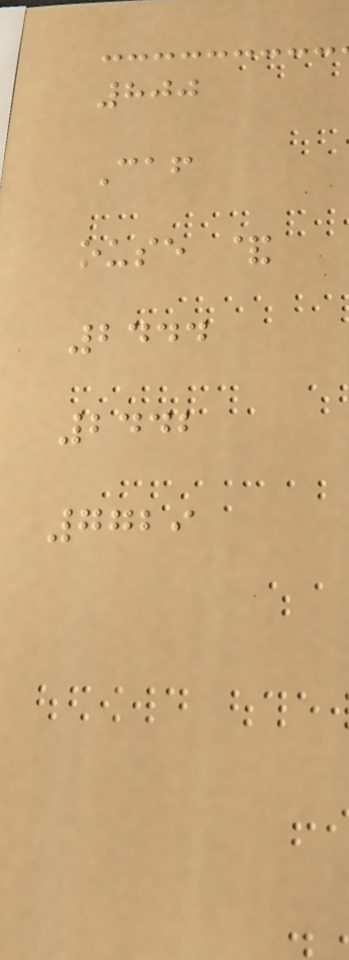800
Caf
ouse &
2444
2442
7729
